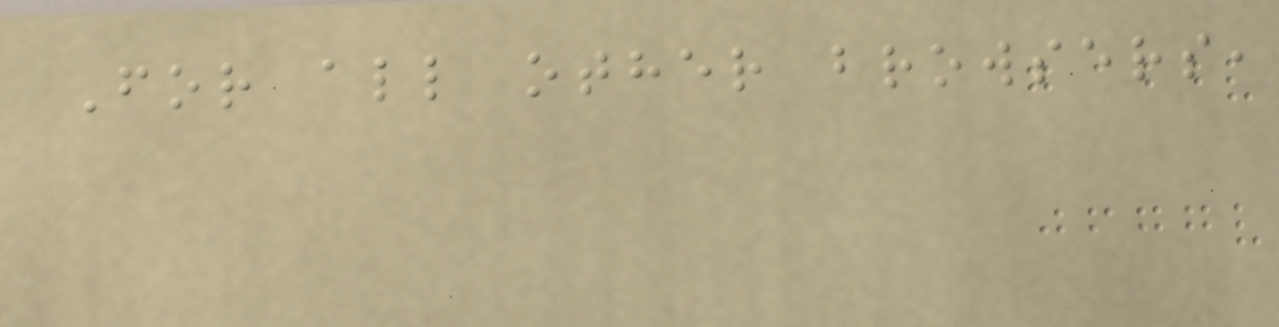For all other browsers,
